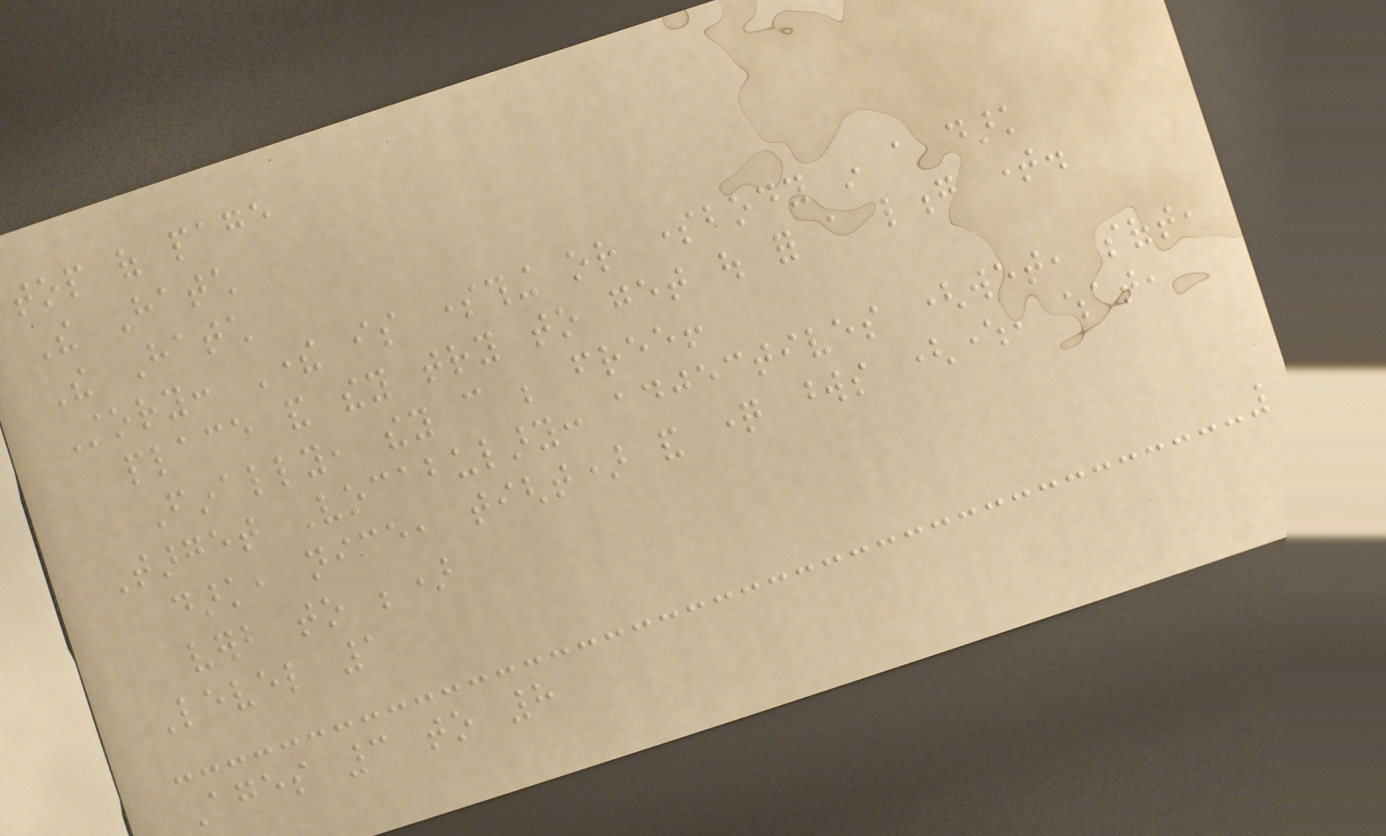top of page
The Hatch
The Hatch
Story: There is something or somebody in a dark
place and they try to get out for a long time.
Finally, they can be free!
Target Vocabulary: adjectives (wet, soft,
dark, nice, tight) and question words (where, what,
verb to be)
Level 1
Ages 3 to 8
